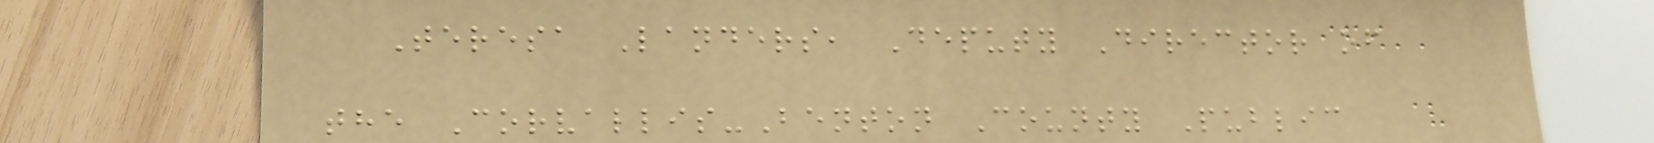Teresa Landers, Deputy Director of
the Corvallis-Benton County Public
